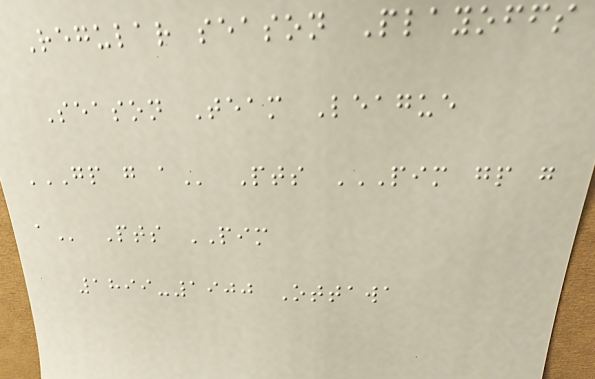Regular season Playoffs
Season Team League
GP G A Pts PIM GP G
A Pts PIM
1899-1900 Ottawa
